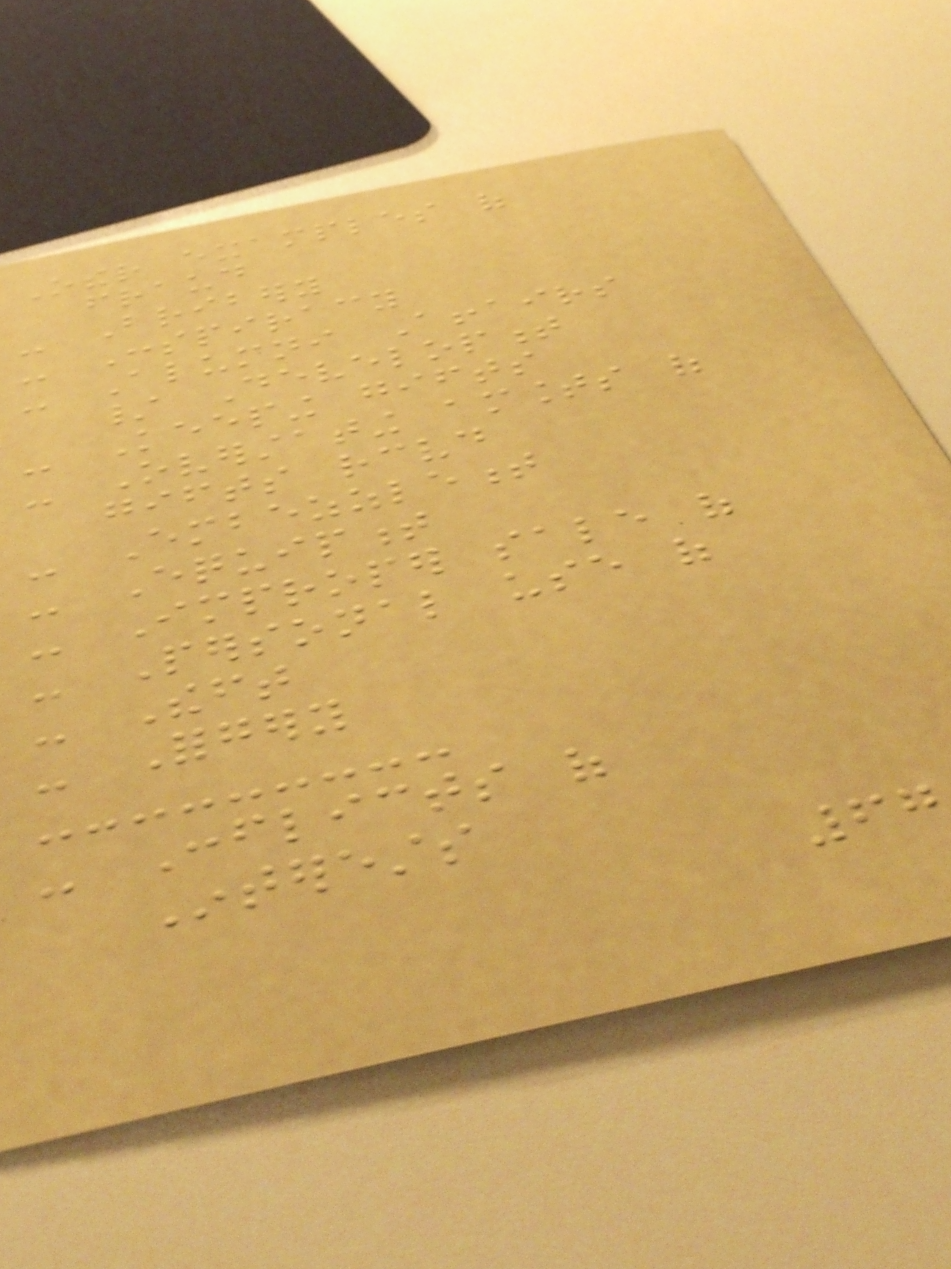Other examples of
fraud
- Bribery
- Conspiracy
- Alumni Affairs
/ Development
- Keeping gifts
- Overstating amounts of
gifts received
- Embezzlement
- Equipment
- Improper sale of
- Personal use of
- Theft
- Forgery
- Conflicts of
Interests
67
